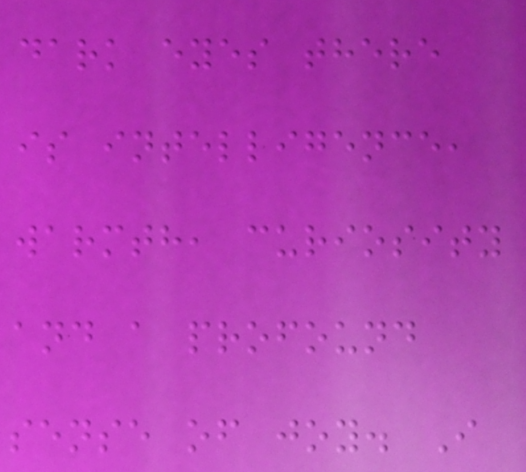dark eyes there
is intelligence,
warmth, curiosity
and a profound
sense of joy. I
